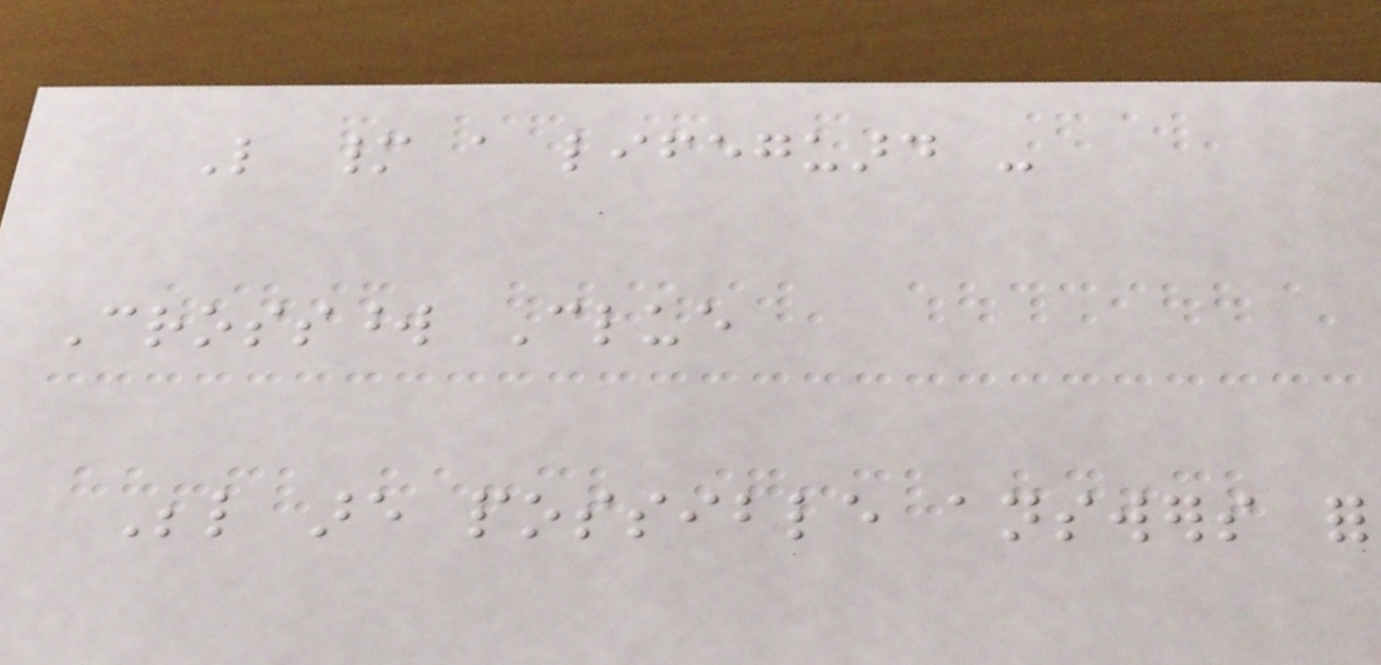Like many a lifeguard -
Crossword Clue
Below are possible answers for
